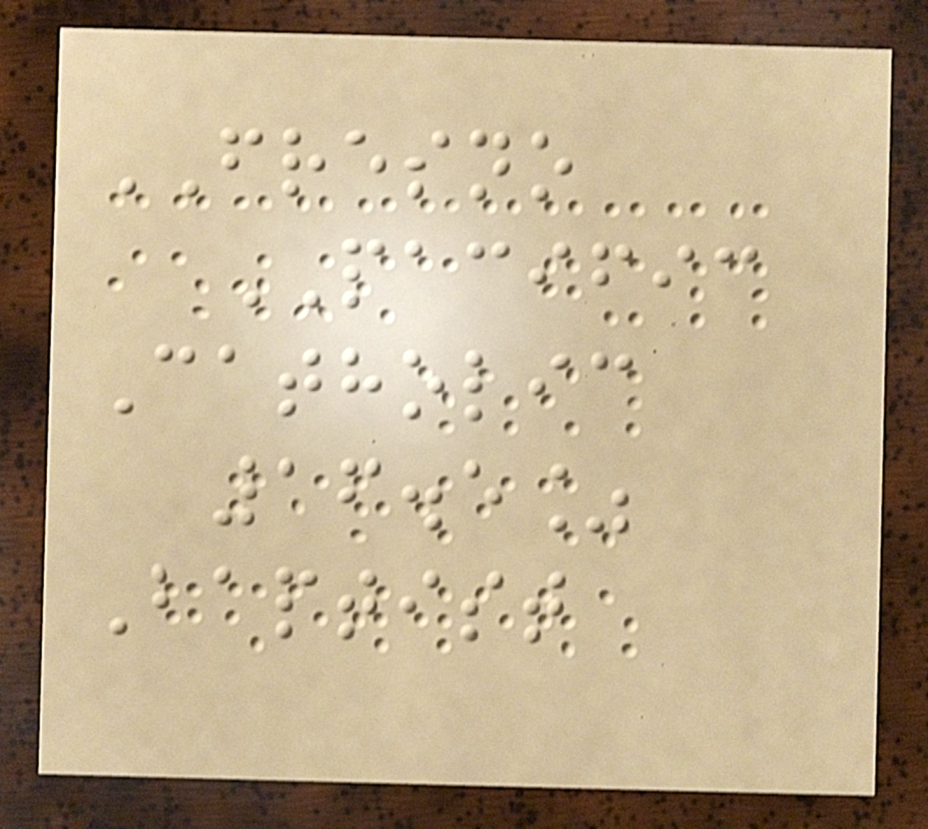FRESNO
PACIFIC
Catholic
16.5%
Baptist
